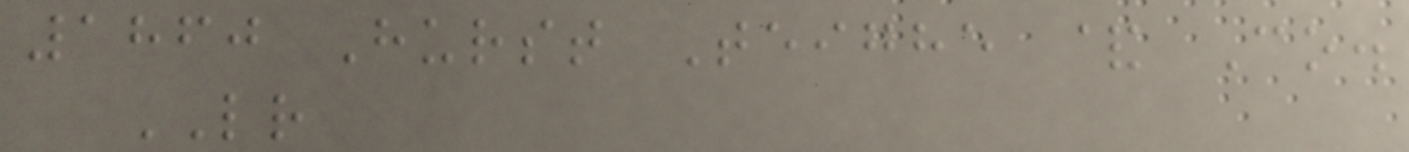1860 Hurst Teighe & Co.
LR
